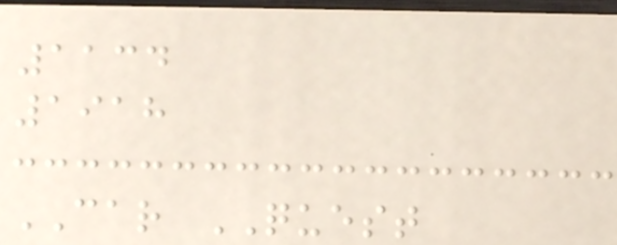1134
1918
CAR QUEST
